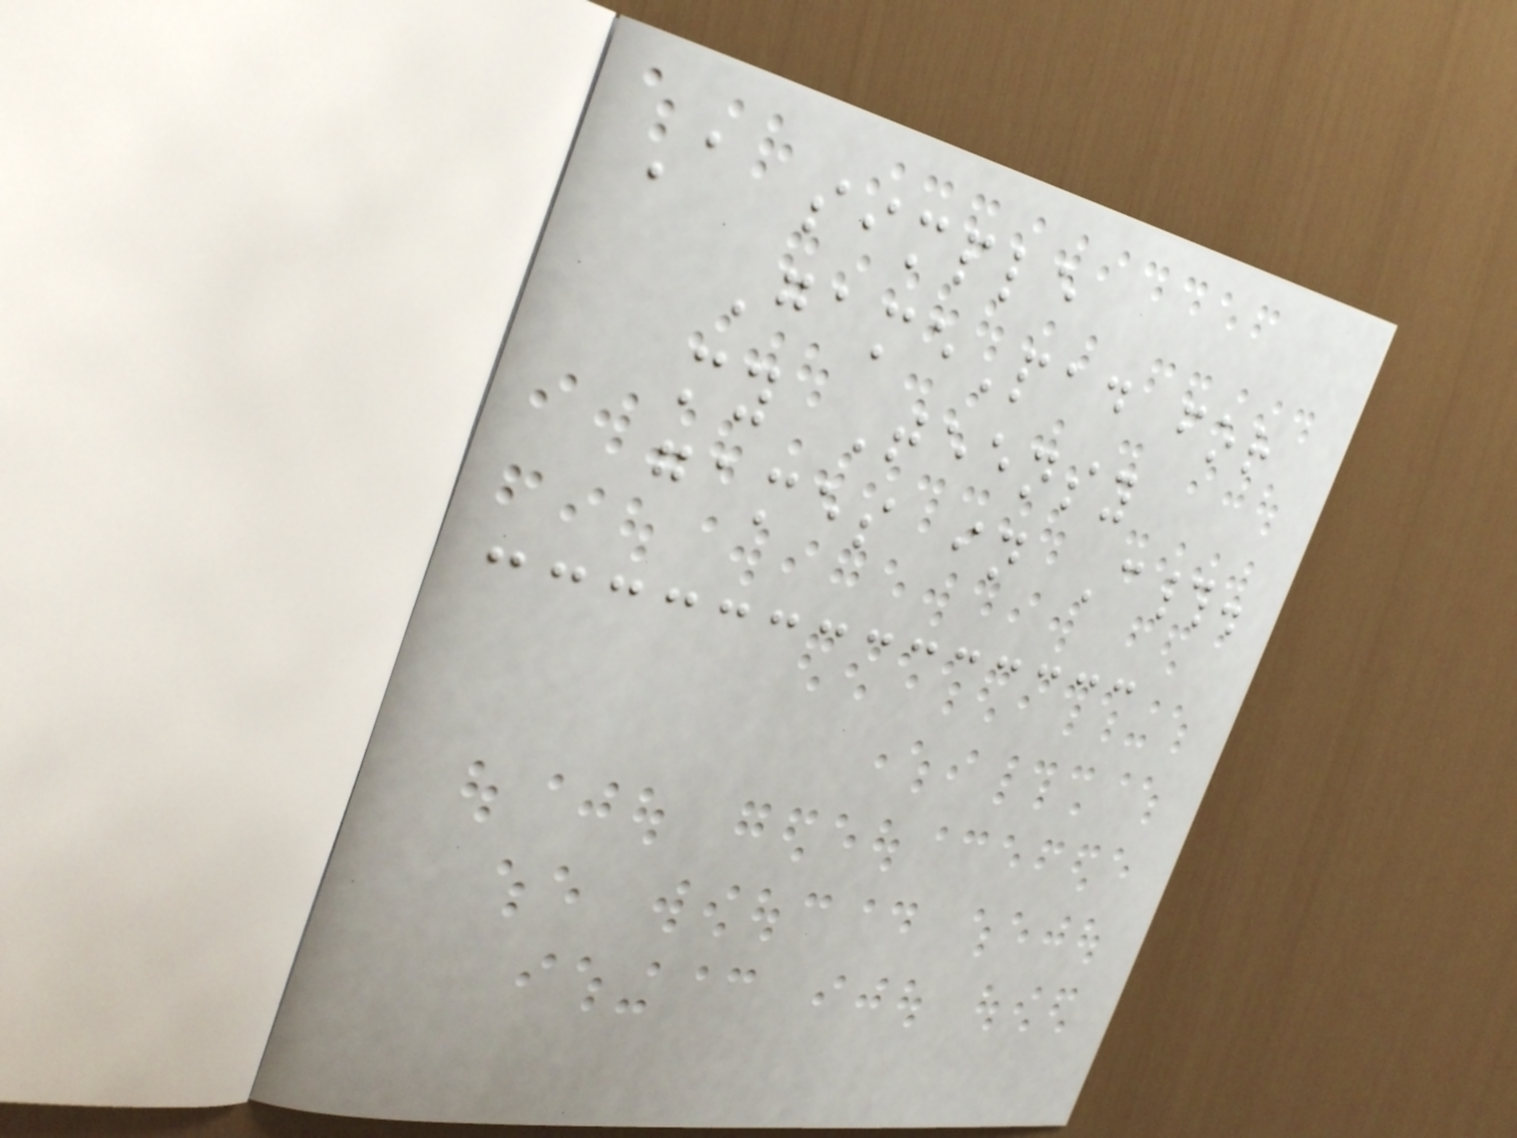A simple
GamePad for
my Teensy
games in C#.
